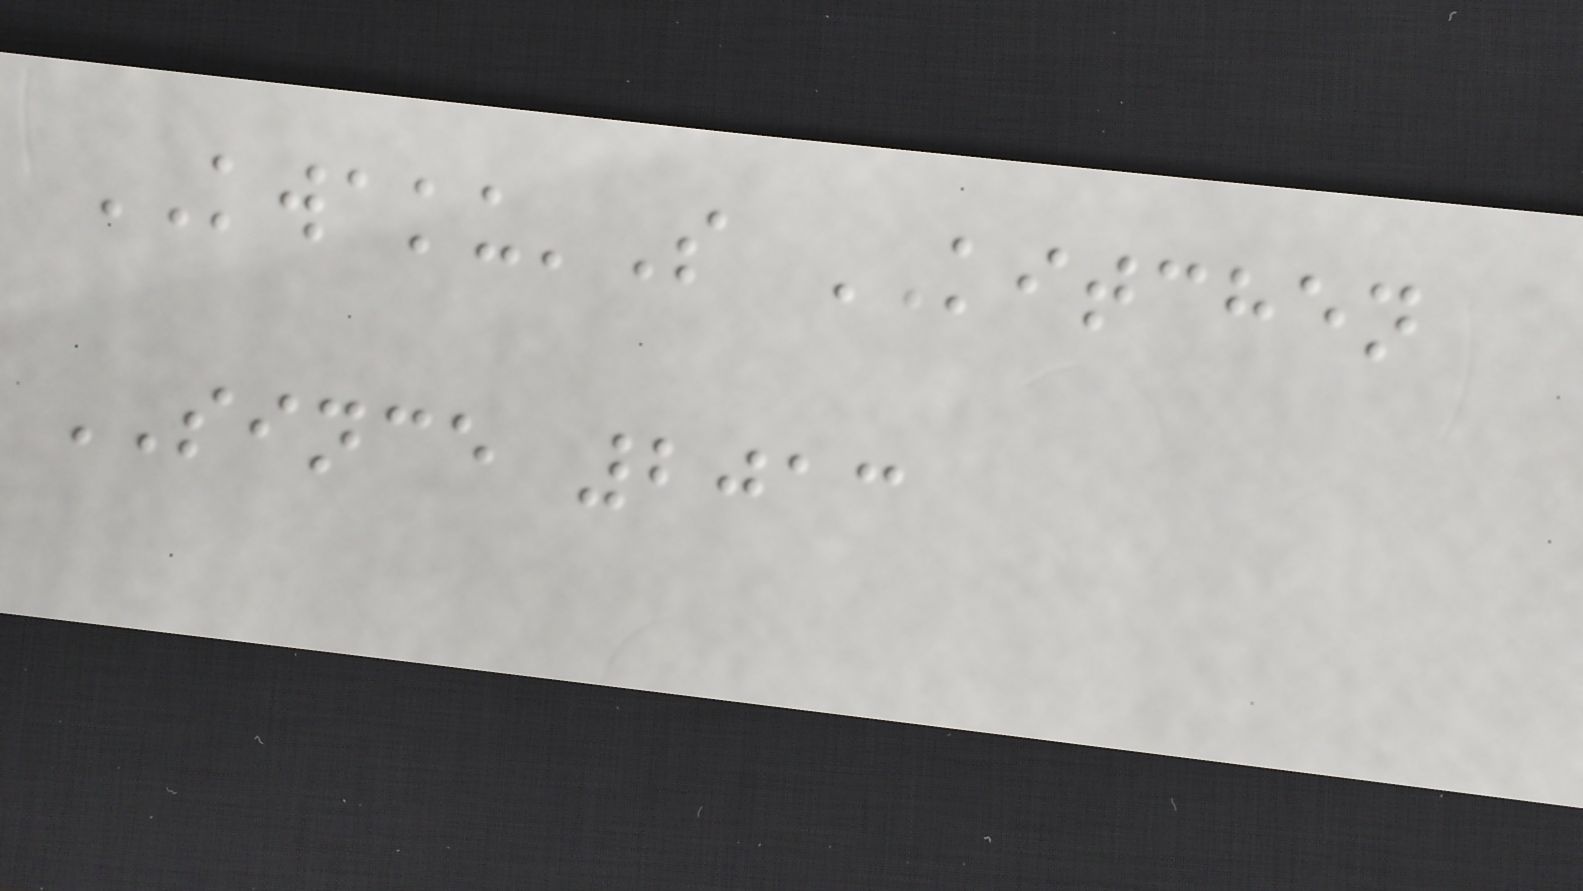KWAKU'S KITCHEN
SINCE 2013
